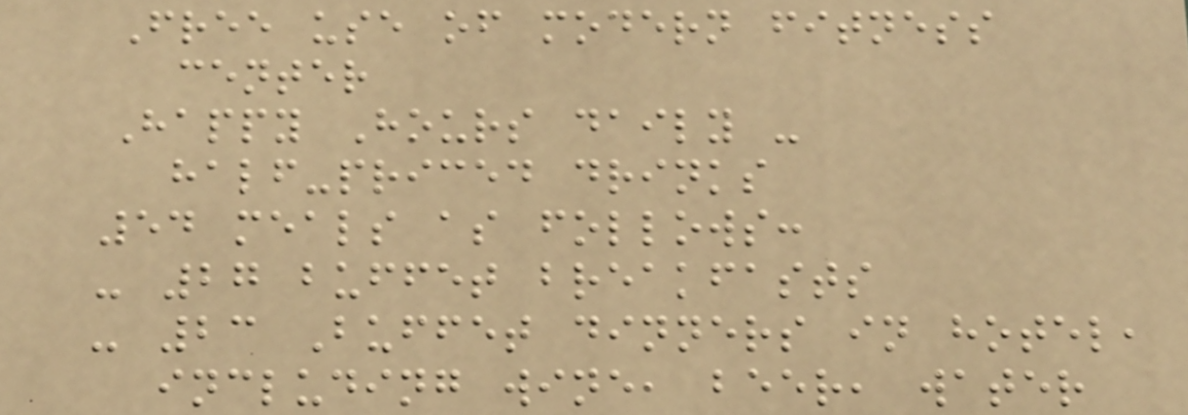Free use of modern fitness
center
Happy Hours daily -
half-priced drinks
54 meals as follows:
- 27 buffet breakfasts
- 23 Buffet dinners in hotel,
including wine, beer, water
